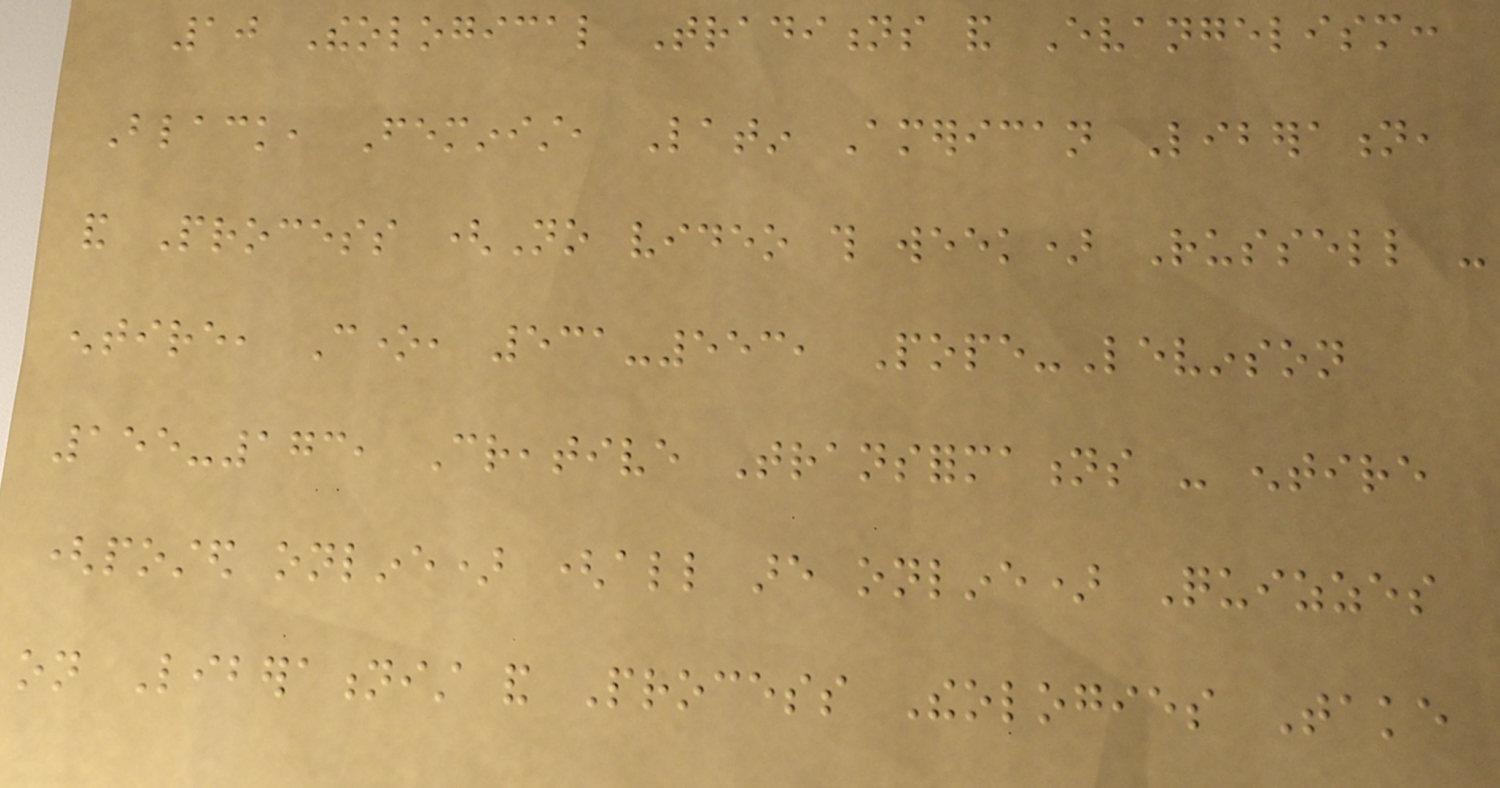10 Theological Traditions and Evangelism:
Black, Feminist, Latin American Liberation,
and Process (No video this week) Russell -
entire, Cone, 531-553, Pope-Levinson
155-173, Creative Transformations - entire
(posted online) (all are online) Quizzes
on Liberationist and Process Theologies Take
